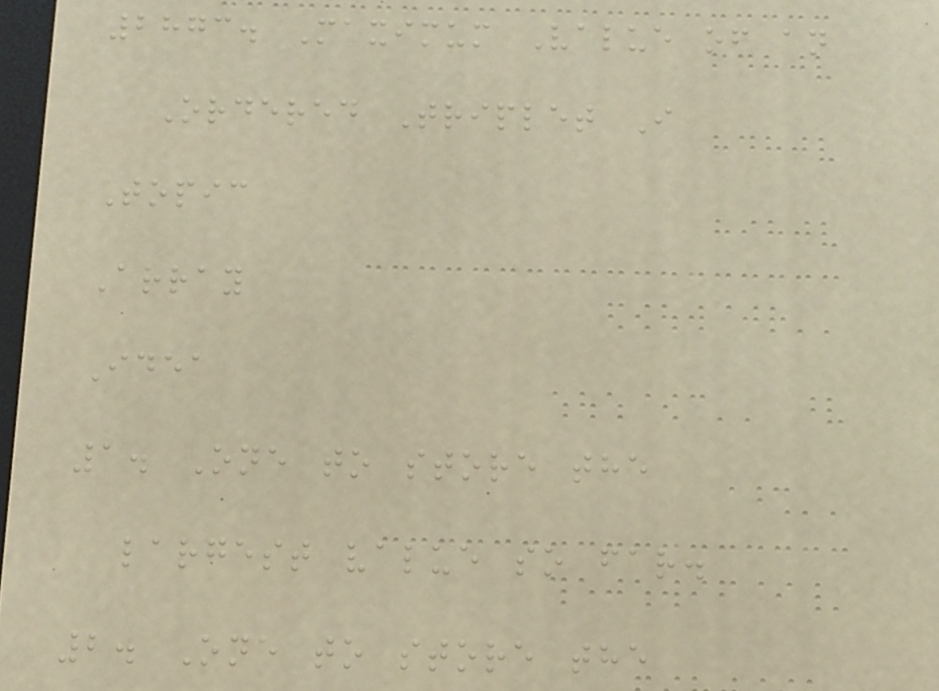2873. Maximum Value of an
Ordered Triplet I
Topic
Array
Idea
1. One to store the
largest value so far.
2. One to store the
